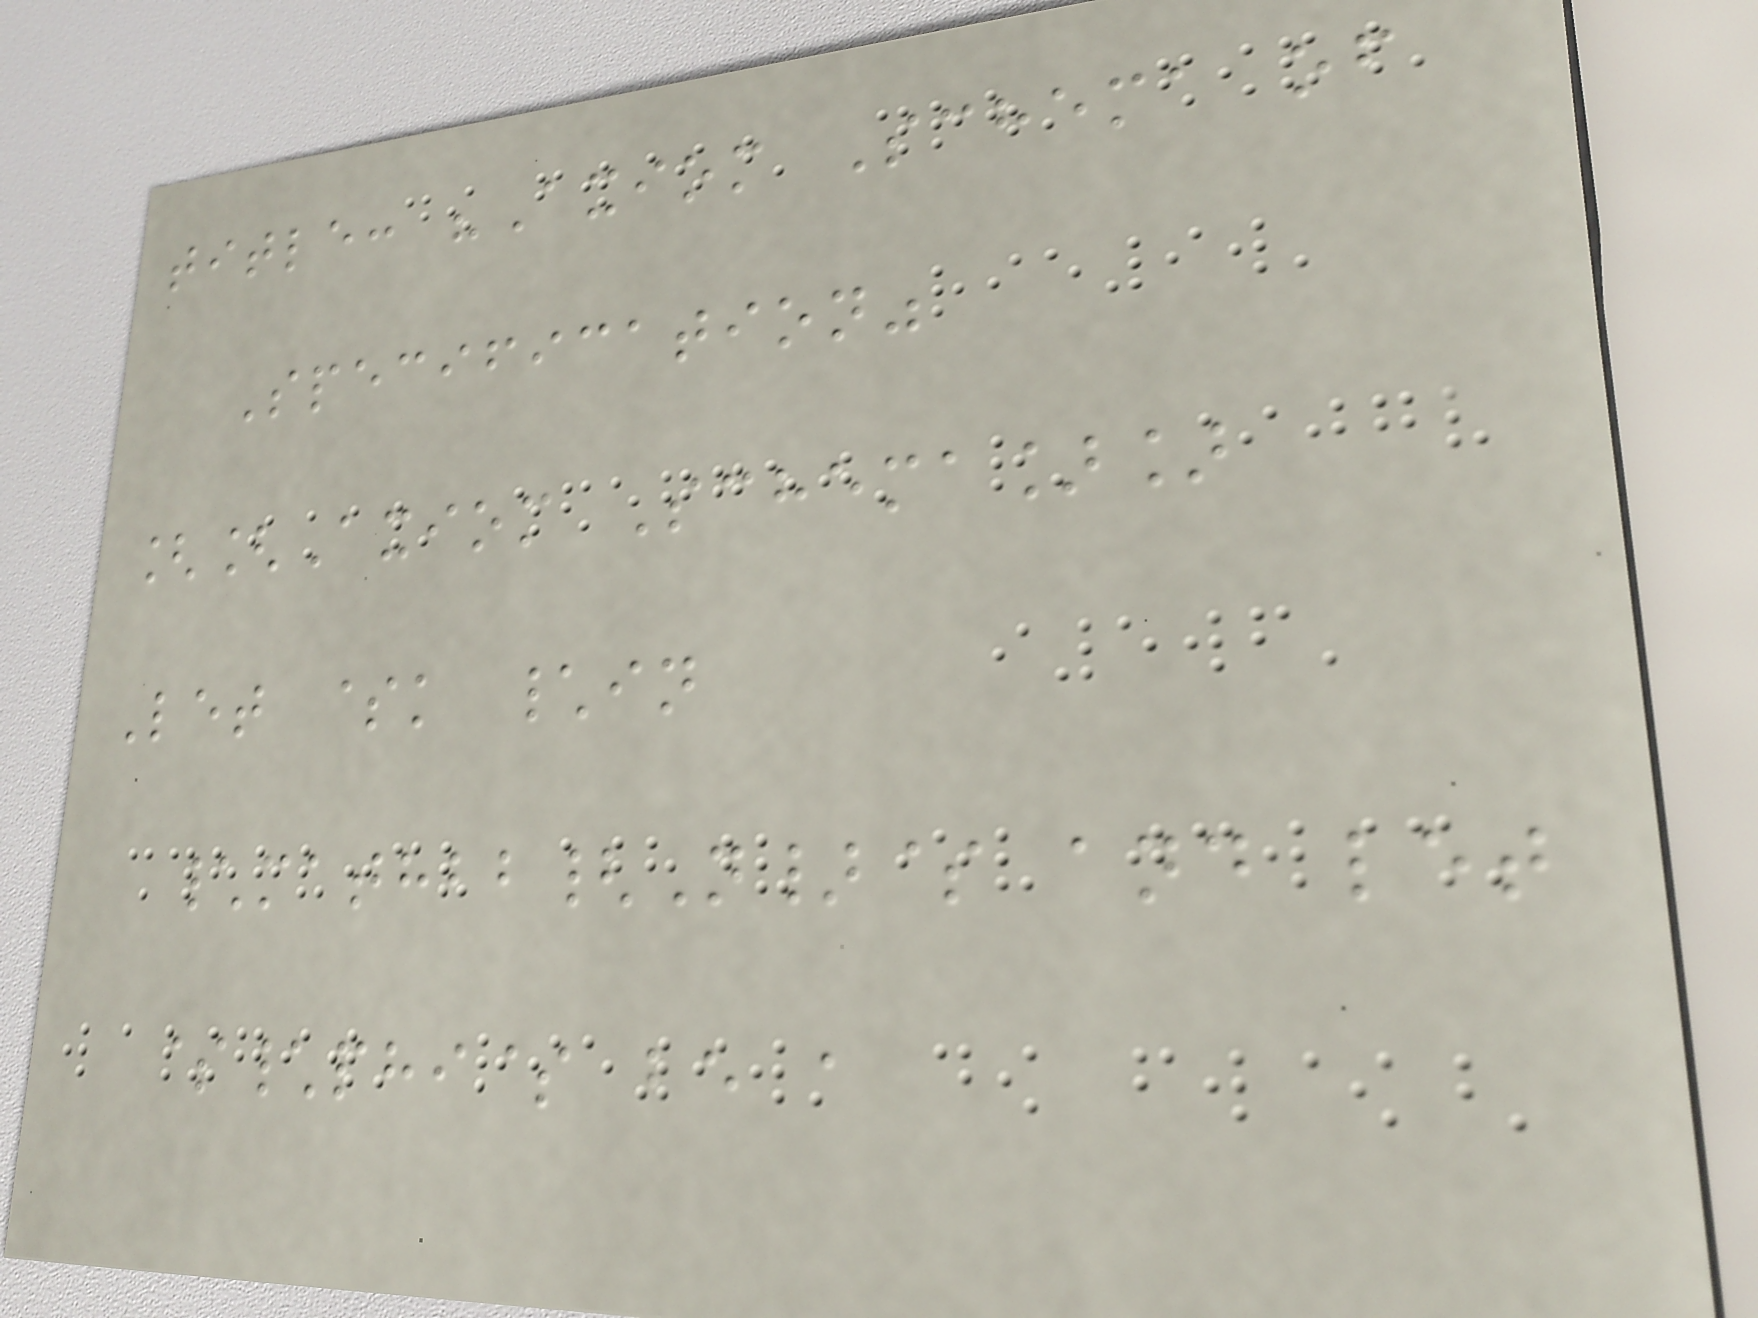title: "Axiom Schema of
Specification"
[[Axiom Schema]]
Let $k \in
\mathbb{N}$ and let
$\phi$ be a
